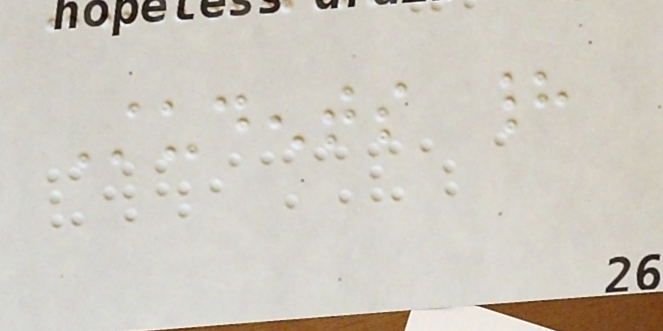Students had
